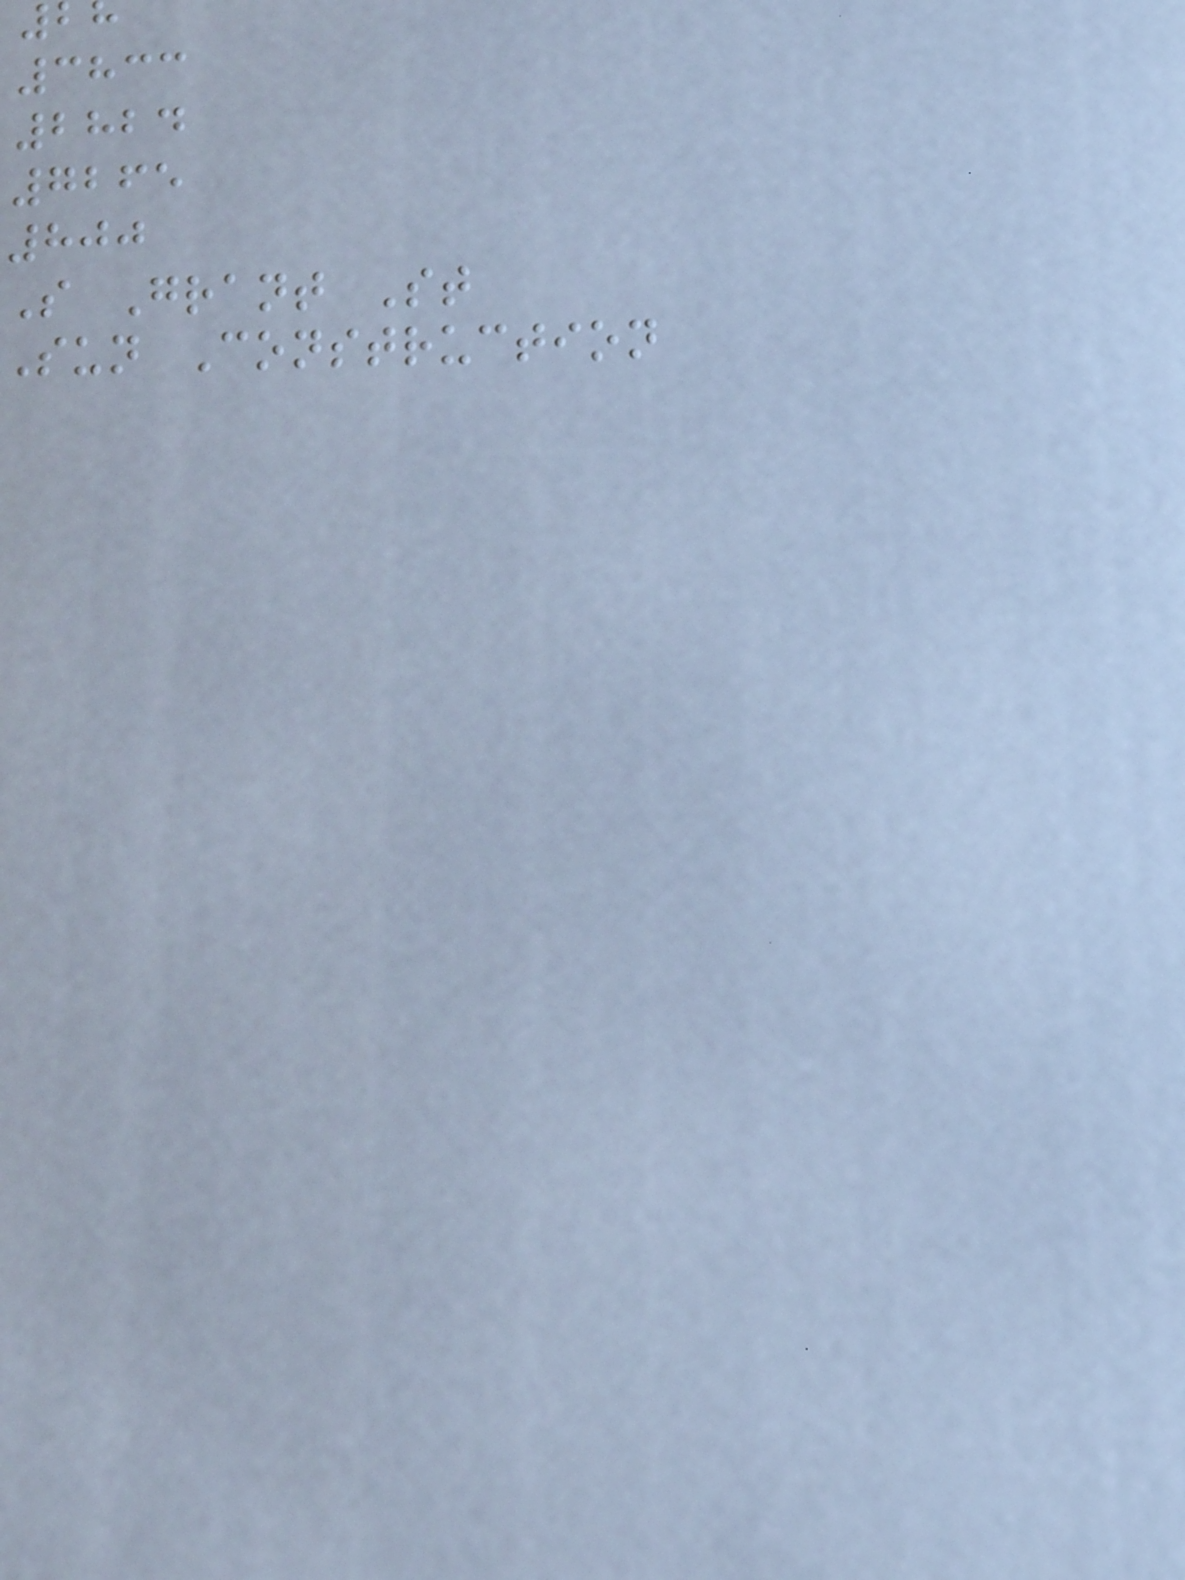3833
2824
7265
800
S Grant St
Sun Construction
